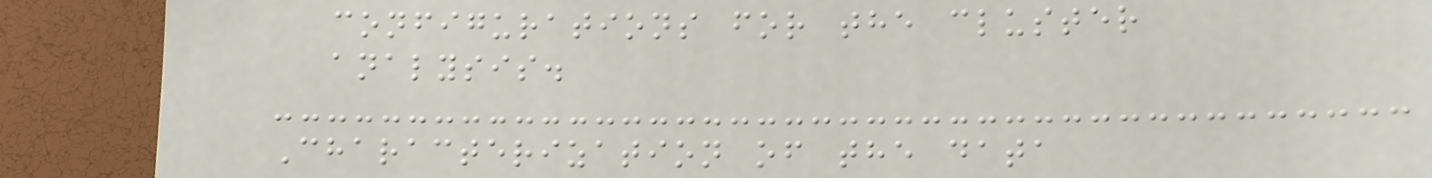configurations for the cluster
analysis.
Characterization of the data
